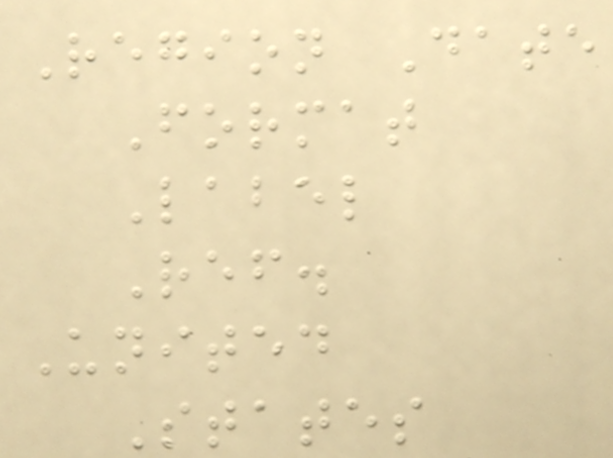Region Date
Format
Label
Ref.
United
States
